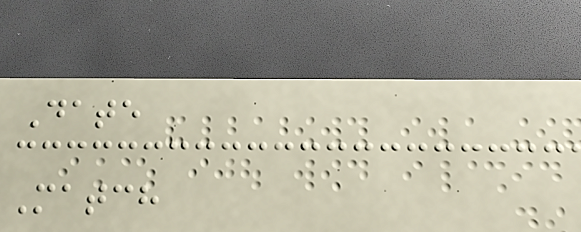Date
Match
